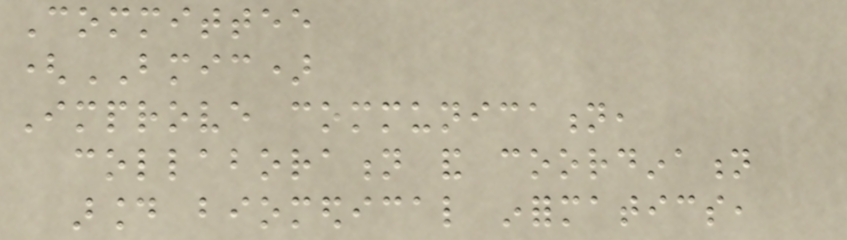Committee
(BMIC)
Improve communication,
collaboration and coordination
around biomedical informatics,
